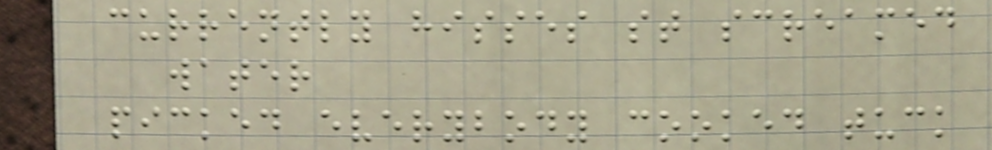currently hisses st screamed
water
picked everybody cooked tuck
